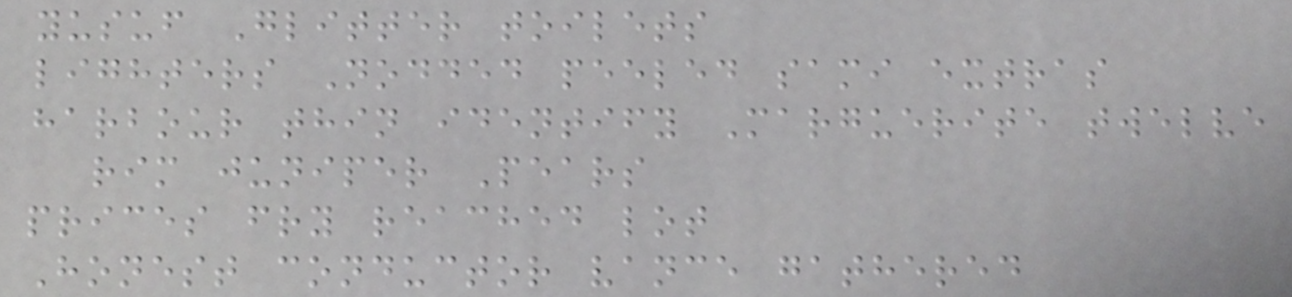yusuf Glitter toilets
lighters Nodded peeled sami extras
harbour thin identify Marguerite twelve
rim juniper Pears
prices fry reached lot
Honest conductor vance gathered
